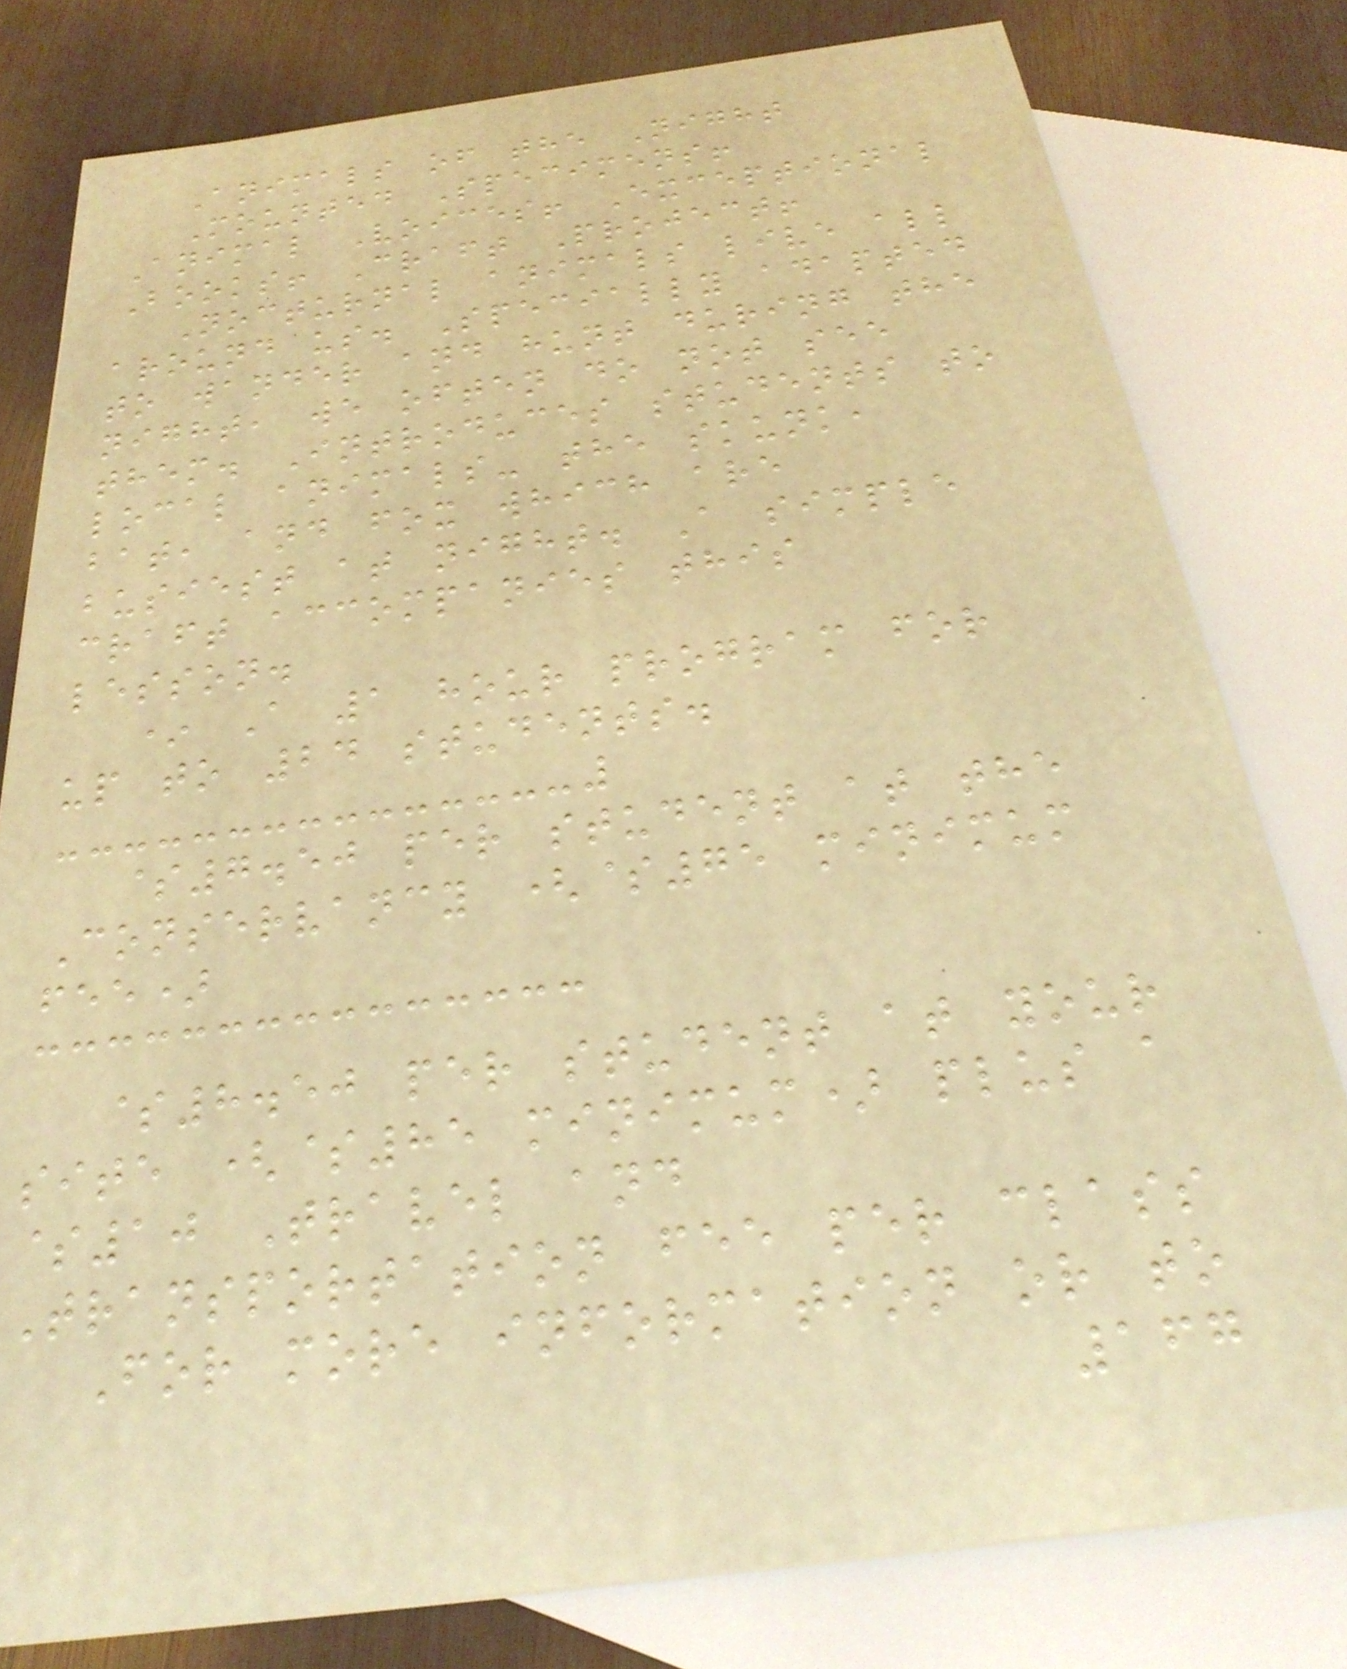Animals of the Night
Mounted Specimens!
Animal Voices! Exceptional
Books! Craft Project!
Nocturnal animals live all
around us. Specially adapted
to wander and hunt during the
night, we often do not see
them. Introduces students to
local animals- the skunk,
bat, and fox which are
busiest at night. A simple
craft accompanies this
lesson.
* A 1 hour program for
up to 24 students.
$7.50 per student at the
Conservancy ($75 minimum
fee)
$8.50 per student at your
site ($85 minimum) plus a
$10 Travel and
Transportation fee per class
For more information or to
167
